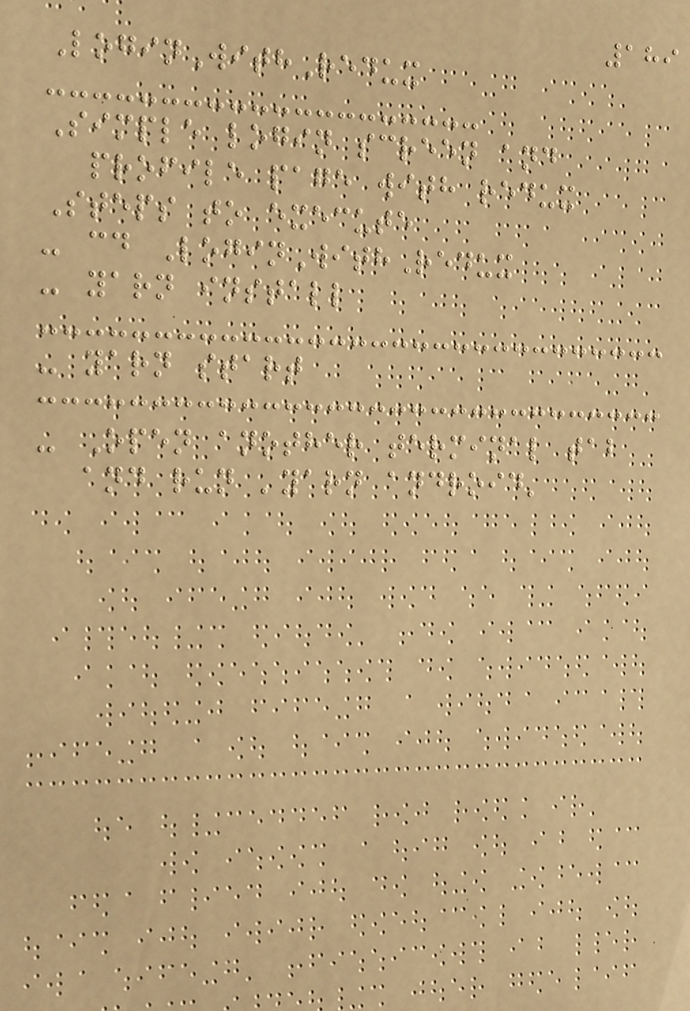189
LoginWithRedux
Simple login screen and
profile page with redux
Steps to execute
- cd LoginWithRedux
- yarn install
- yarn start
- Open another terminal tab
and run 'yarn android'
